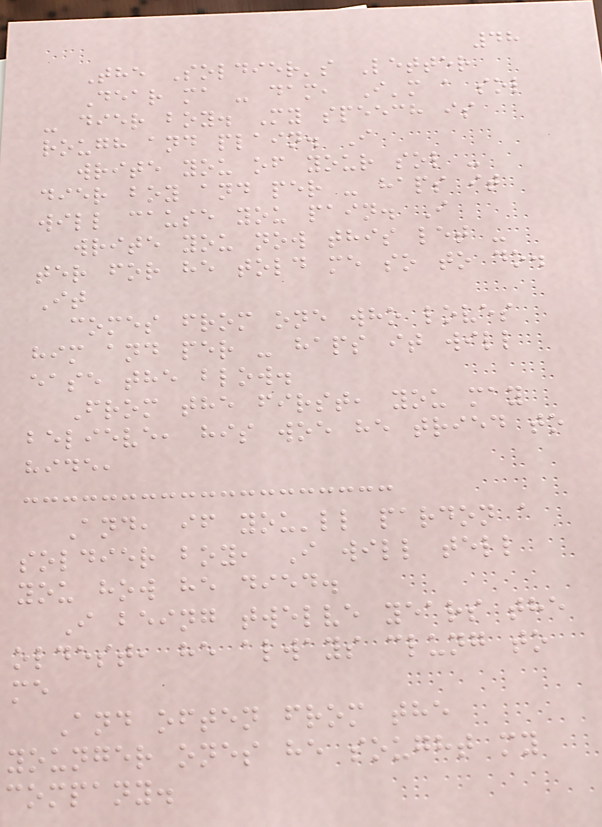48
The Soldier's Letter
Dear ma - dam, I'm a sol
- dier boy. My speech is
rough and plain. I
write you of your sol -
dier boy and per - haps it
will cause you pain. I
write you now this let -
ter for he told me so to do.
It
comes from one who loves
him and per - haps it will
ease the blow.
From the first, you may
believe, his woe he tried to
hide,
And, if you'll pardon a
soldier boy, I will tell
you how he died.
I being twelve years the
oldest, he always clung to
me
And often from the
younger ones he sought my
company.
